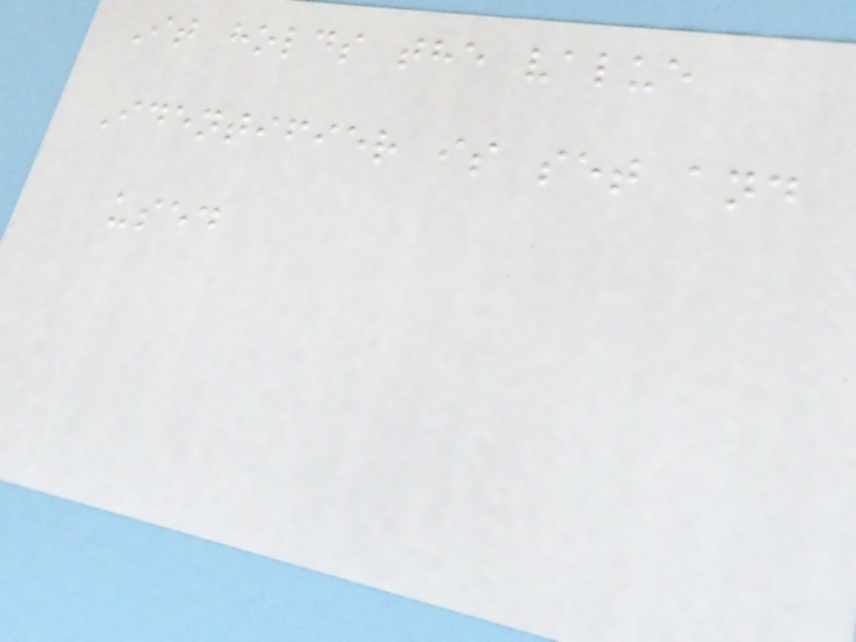It holds the value
Identifier is set and
used
